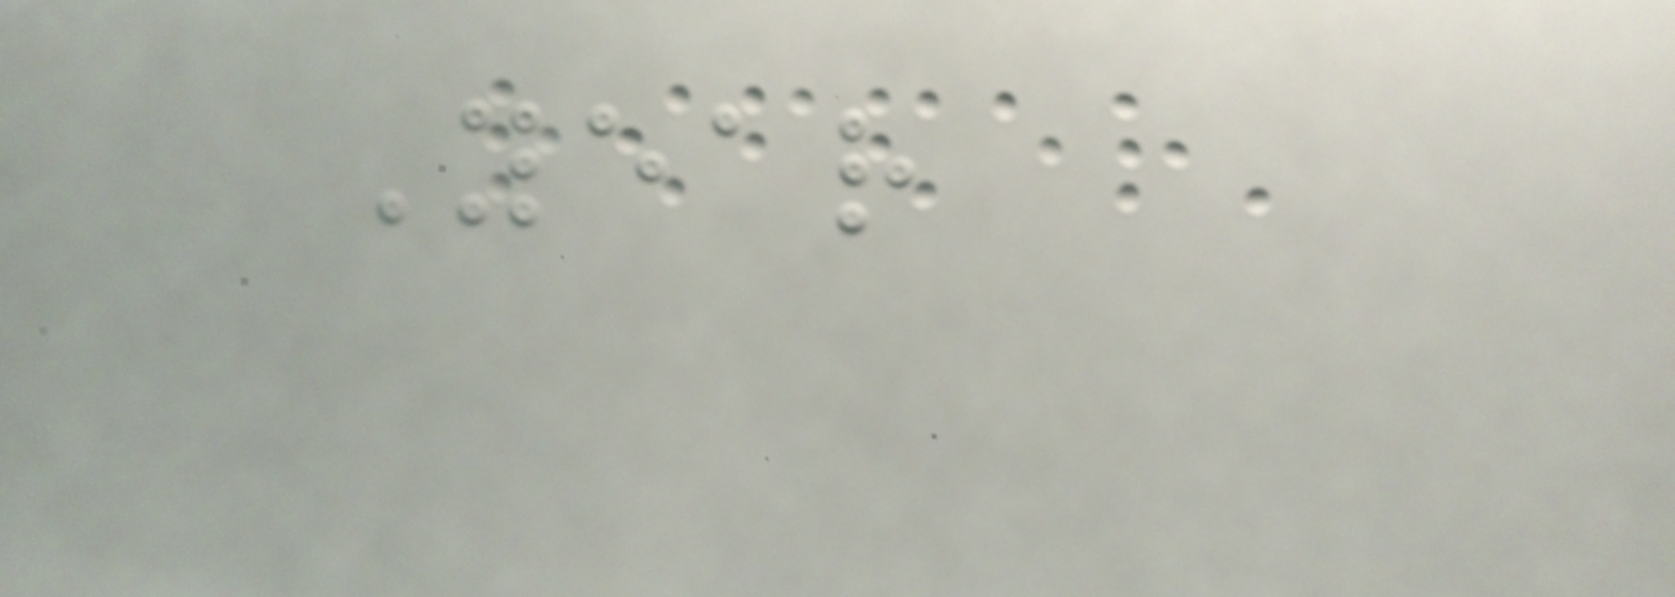Year
